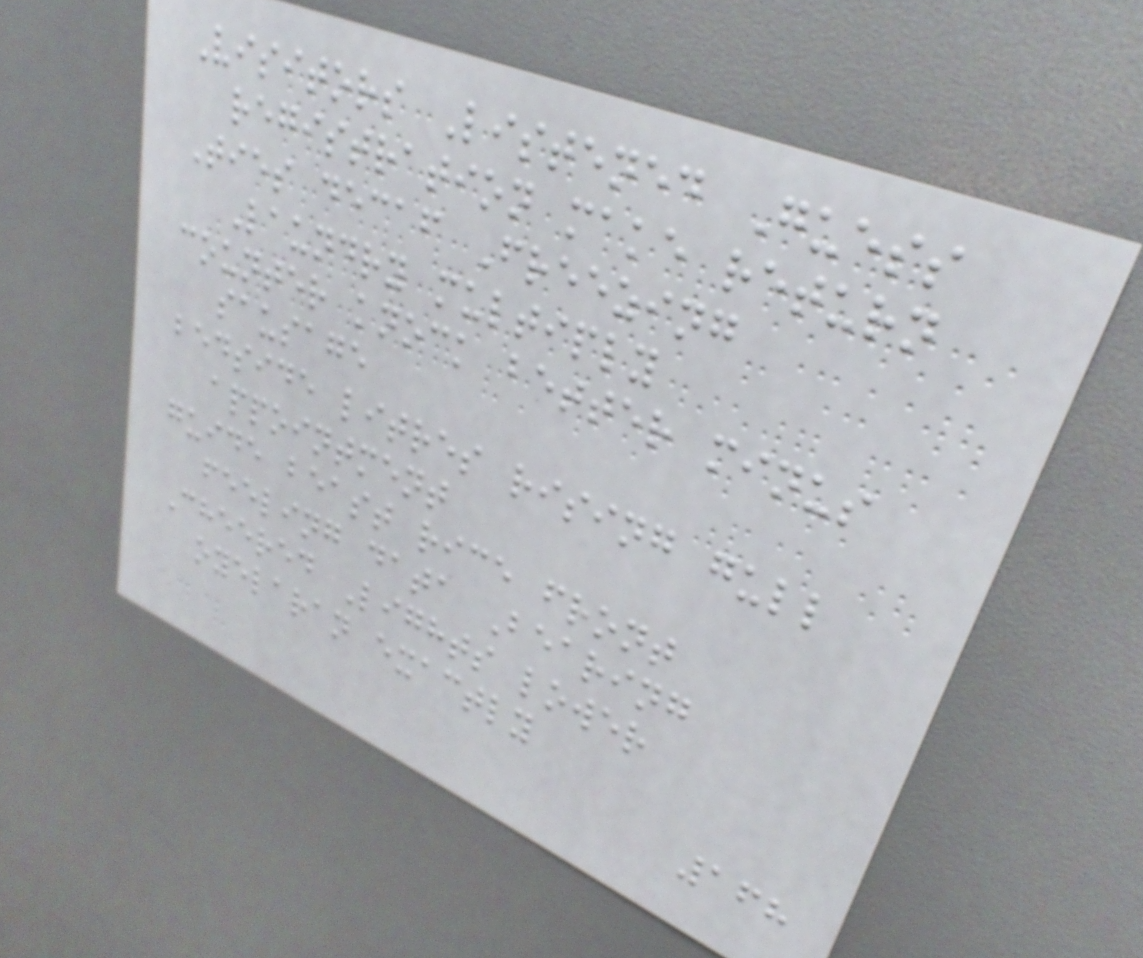Visitors Listened Guess
registration make return
Ties decaf Freezing
Laundry multiply
counter knock better minus
sausage
bedside litres rising gull
appointment
guide beast rice front
feeling data Bearing
Cheered Lights lower
oyelaran exactly
168
